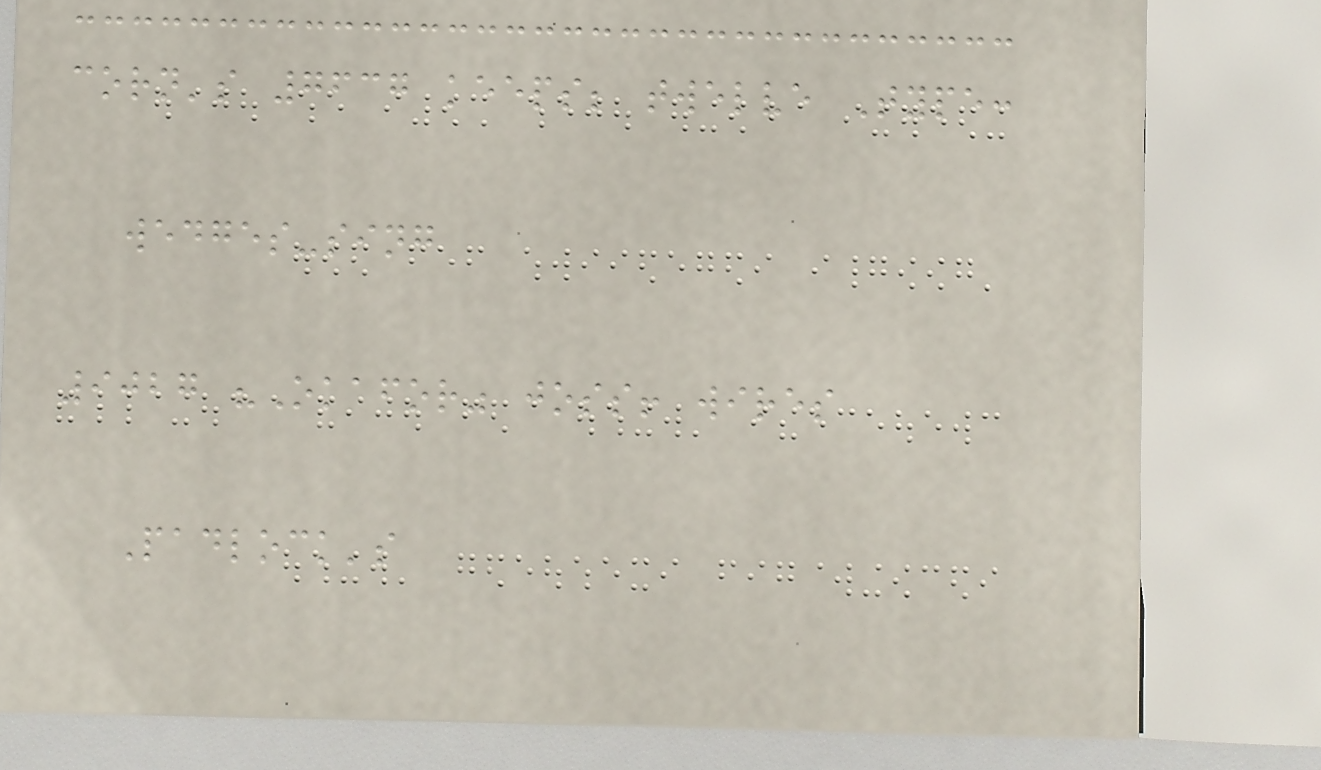corn's 7637 keeps; twelve Type:
wedges-sing
9027 "Okafor" joss! wires
Padlock's
